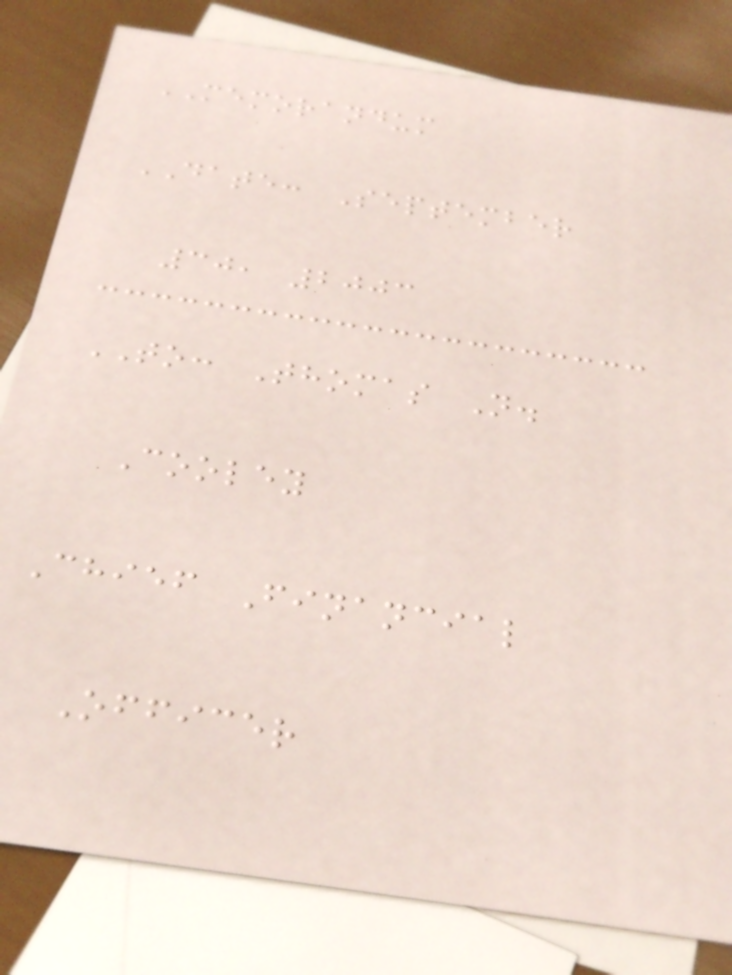MEMORANDUM
DATE: September
30, 2003
TO: Thomas N.
Cooley
Chief Financial
Officer
